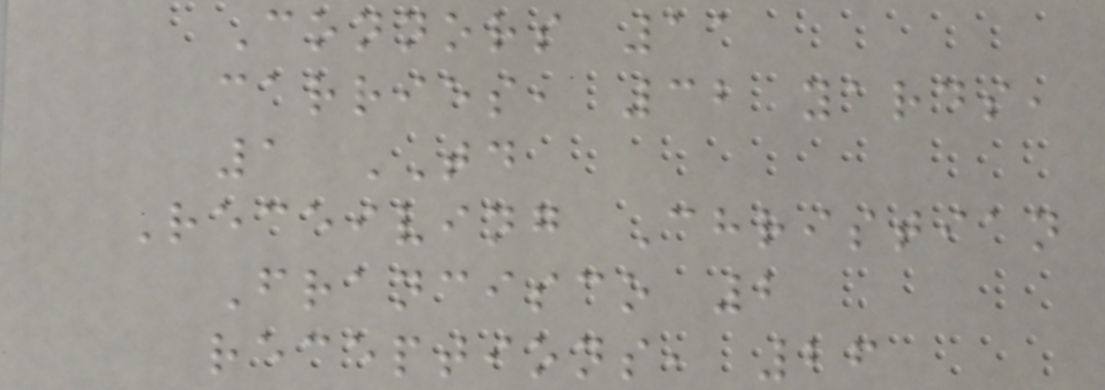Connors 11
carries, 32 yards,
1 TD
Receiving Christian
Francisco 2
receptions, 26
